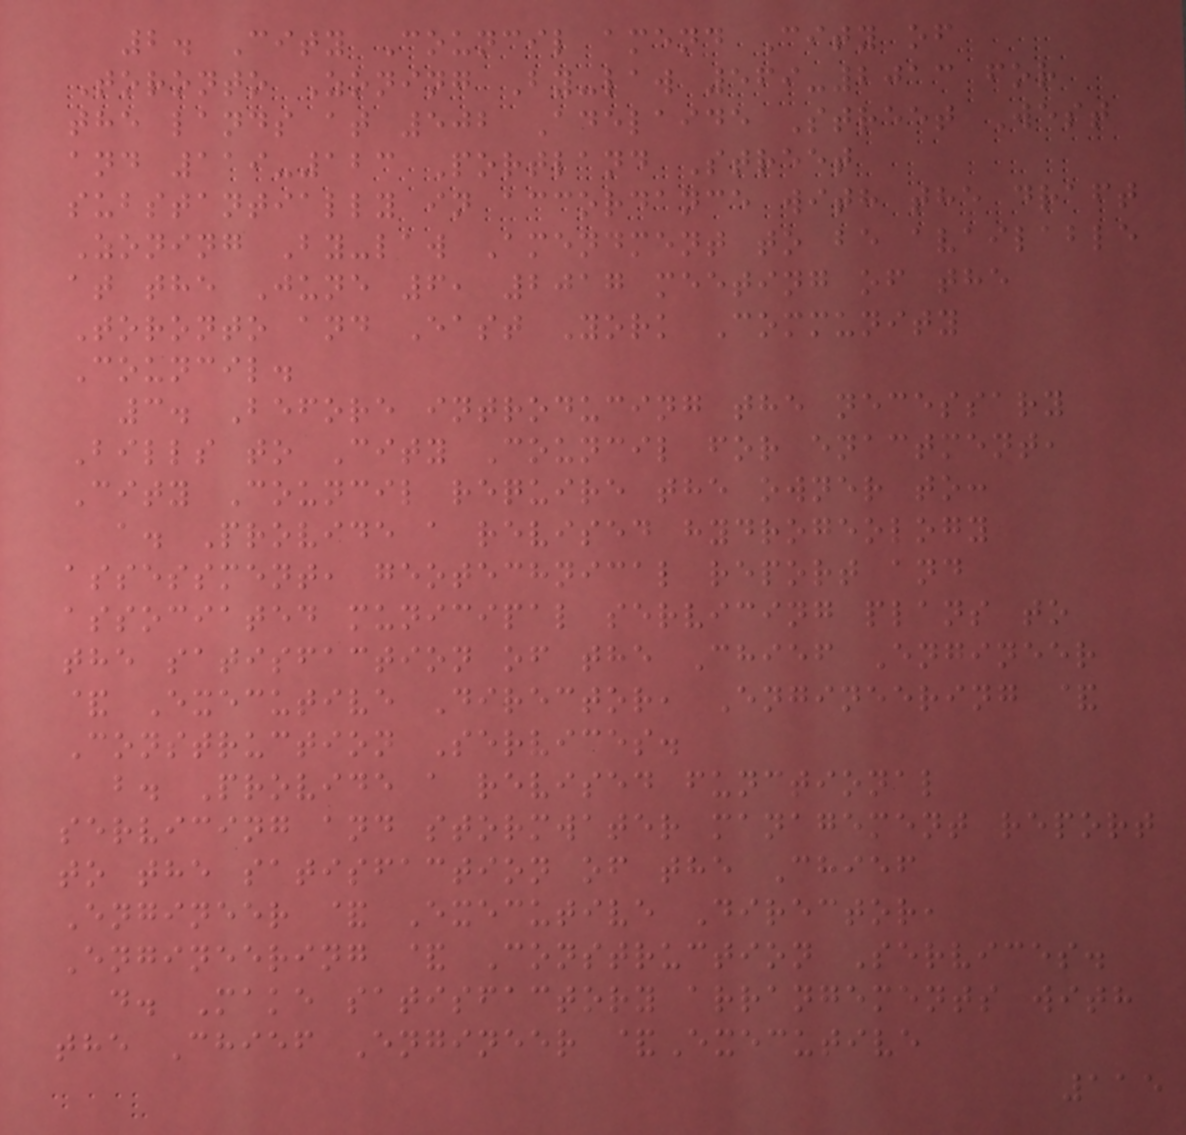2. City Council amend City of
Toronto Zoning By-law 569-2013 for
the lands at 502 Adelaide Street West
and 119-123 Portland Street
substantially in accordance with the draft
Zoning By-law Amendment to be available
at the June 6, 2017 meeting of the
Toronto and East York Community
Council.
3. Before introducing the necessary
Bills to City Council for enactment,
City Council require the owner to:
a. Provide a revised hydrogeology
assessment, geotechnical report and
associated municipal servicing plans to
the satisfaction of the Chief Engineer
& Executive Director, Engineering &
Construction Services.
b. Provide a revised functional
servicing and stormwater management report
to the satisfaction of the Chief
Engineer & Executive Director,
Engineering & Construction Services.
d. Make satisfactory arrangements with
the Chief Engineer &Executive
115
